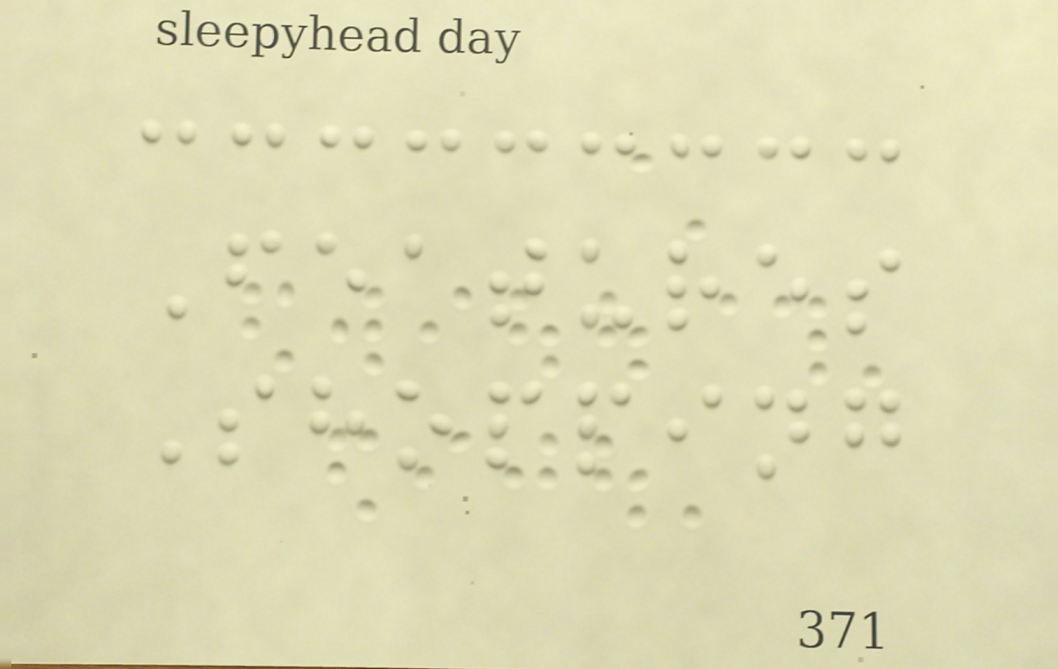Features
Shopping
